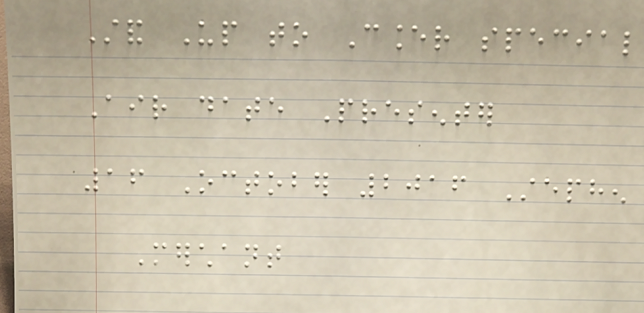Stand Up to Cancer special
Air date Presenter
16 October 2016 Stephen
Merchant
